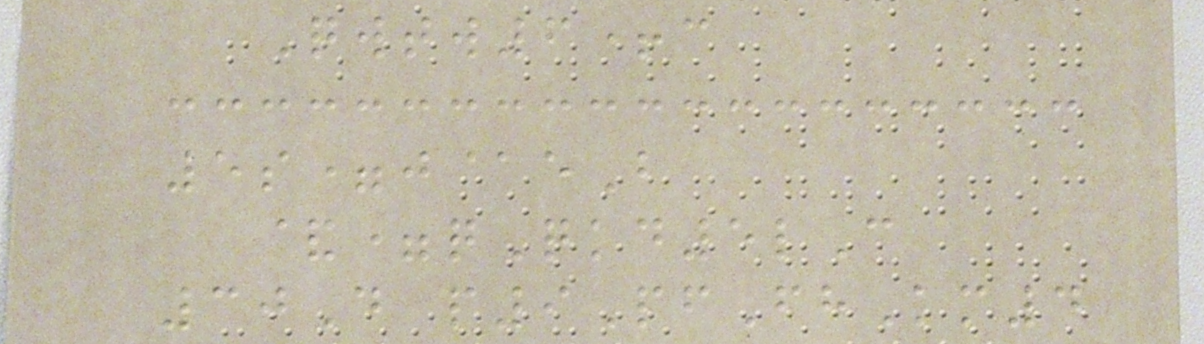Qwtw6+c
5s=j@eB
&=qQkd5lC
30D p9PfFhKm4
